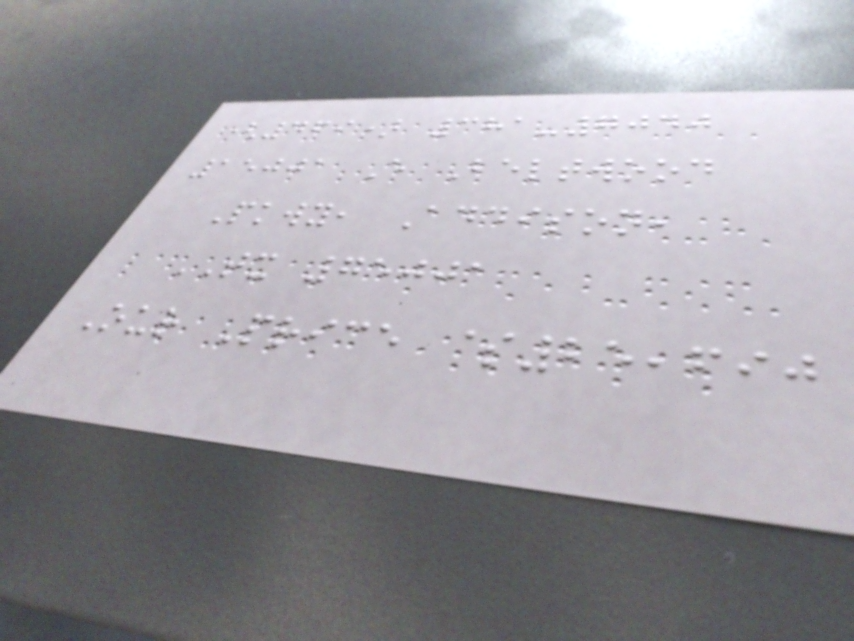(469) 381-7040
15001 E Beltwood
Pkwy, Addison,
TX 75001
Our Price $25,690
